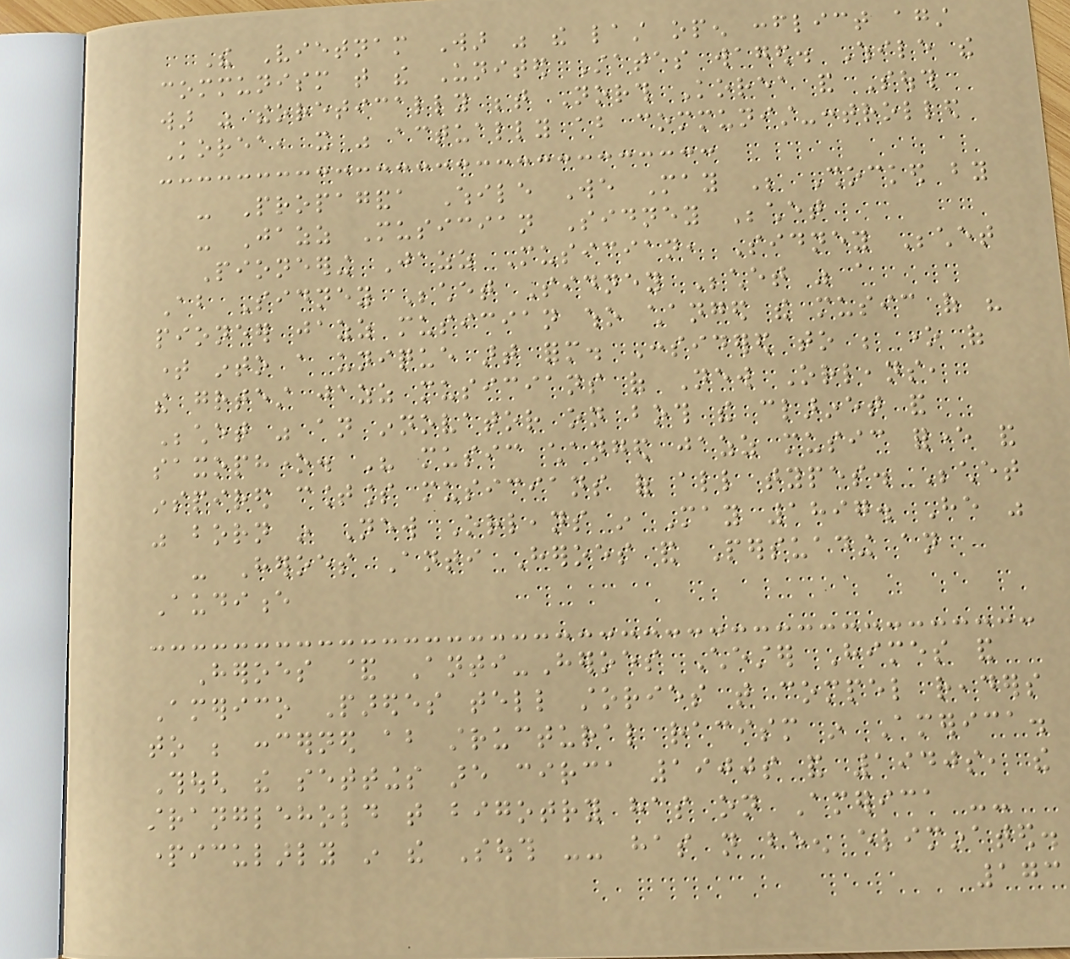The Vietnam War was the last open conflict against
communism that the United States waged. While the
war was theoretically between North Korea and South
Korea, it was actually about communist-controlled
- Propaganda While We May Be Shocked by
- Jazz Musician Sidney Bechet
Pioneering Jazz Musician, Sidney Bechet
About Sidney Bechet Sidney Bechet was a
pioneer jazz musician who changed the music of his
time into a unique art form. Considered to be one of
the greatest jazz musicians of New Orleans,
Bechet was an innovator on both the clarinet and
saxophone. His music changed jazz music forever and
inspired countless musicians of all types. Bechet
was born in New Orleans in May 1897. He was
- Heroes Anti Heroes and Persuading an
Audience
Heroes & Anti-Heroes Chester Himes and
Americo Paredes tell stories that compel readers
to be concerned about structural racism in America.
Though the settings are circa 1900s and 1940s, the
stranglehold that bigotry has on America --
particularly in the South -- has not been eliminated.
173
